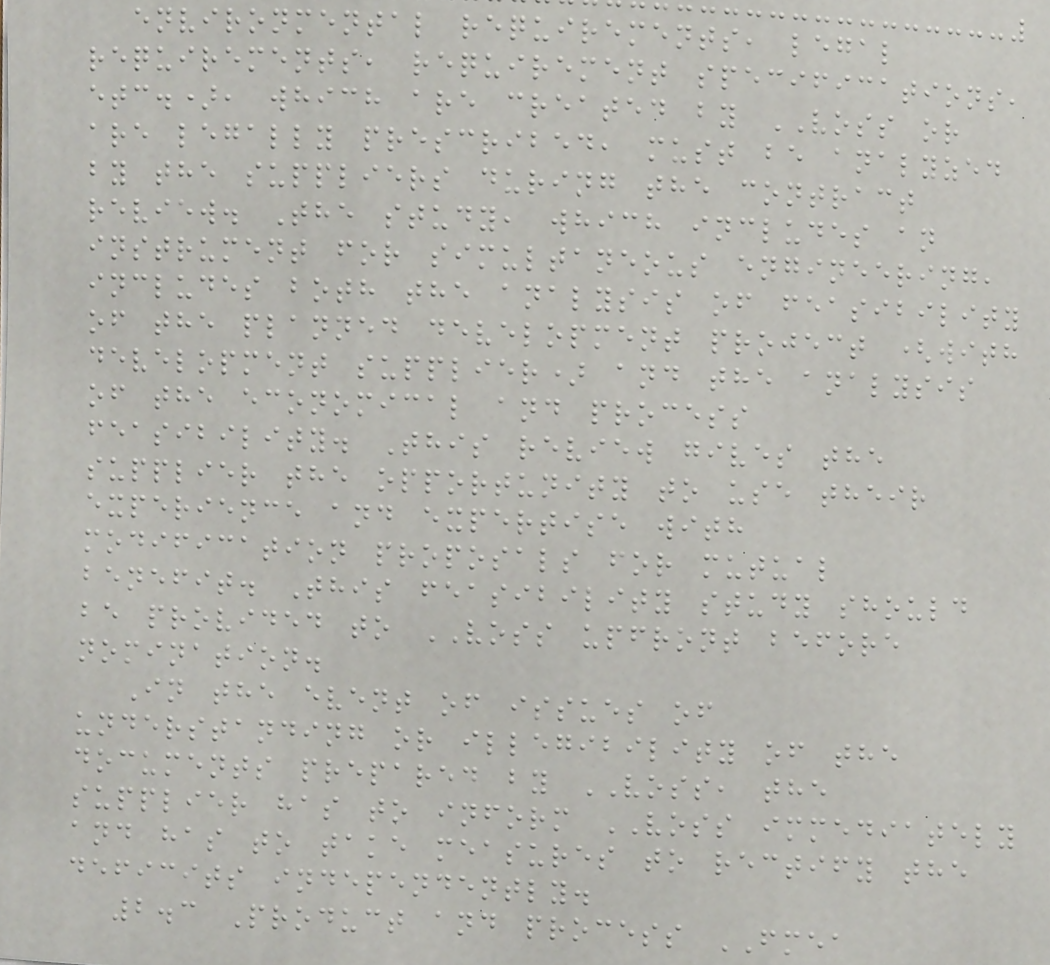environmental requirements, legal
requirements, requirement specifications,
etc.), which are created by VOSS or
are legally prescribed, must be analyzed
by the suppliers during the contract
review. The study, which includes an
instrument for simultaneous engineering,
includes both the analysis of feasibility
of the planned development project (with
development supplier) and the analysis
of the economical and process
feasibility. This review gives the
supplier the opportunity to use their
experience and expertise with
modification proposals for mutual
benefit. This feasibility study should
be provided to VOSS upfront before
nomination.
In the event of issues of
understanding or illegibility of the
documents prepared by VOSS, the
supplier has to inform VOSS immediately
and has to take measures to rectify the
deficits independently.
2.3 Product and process FMEA
